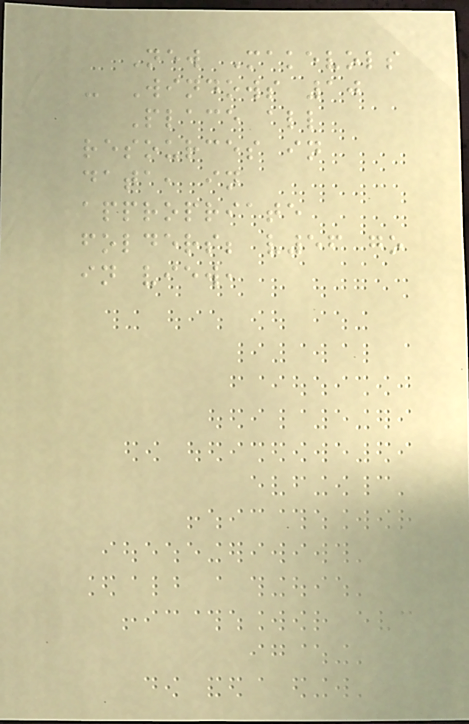New Makevols
- Windows 10
Place all
resources in
data, in
appropriate
folders; v56 go
in view,
